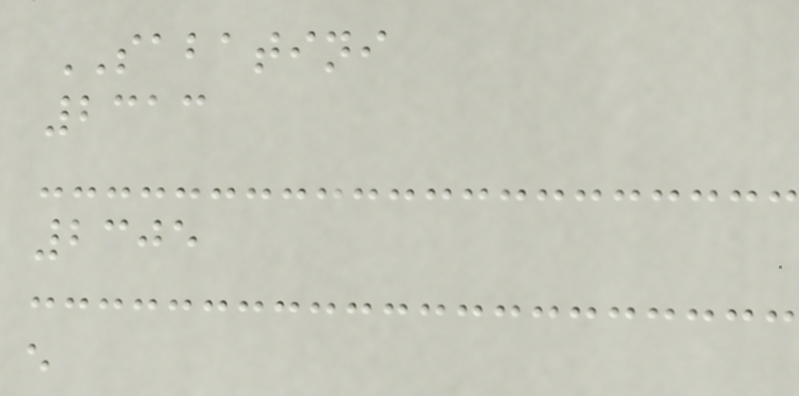SABATINI
2313
2305
e
